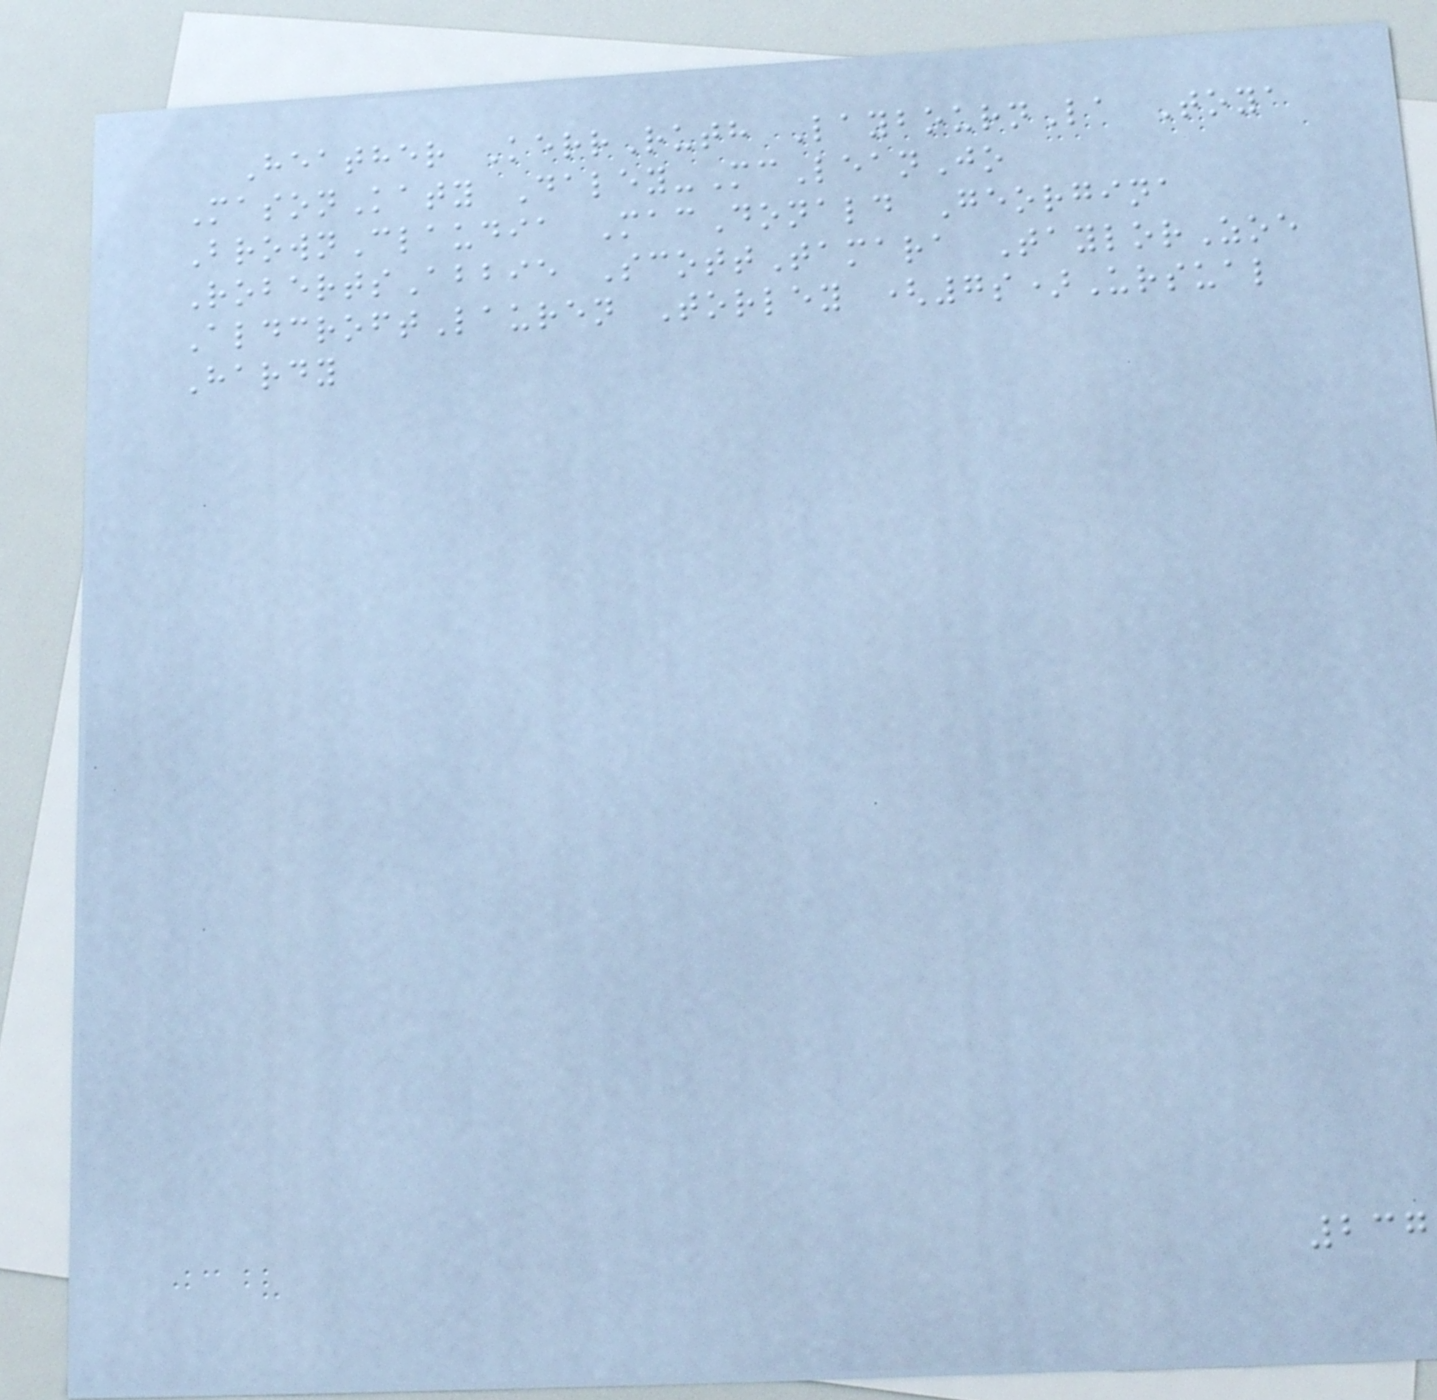Heather KerrRuth LaybournLa Toya
MasonKaty Daley-McLeanJo
BrownClaudia MacDonald Georgina
RobertsAbbie ScottTamara TaylorZoe
AldcroftLauren Torley (7s)Ursual
Hardy
237
